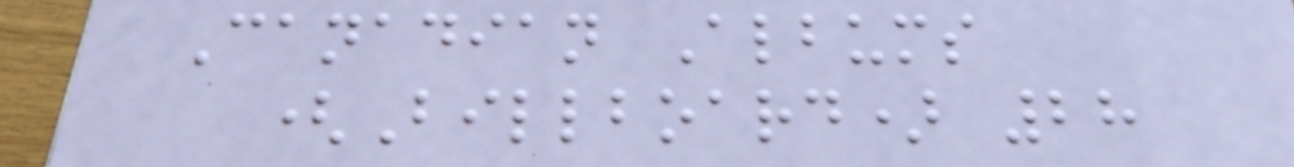Canadian Albums
(Billboard) 28
